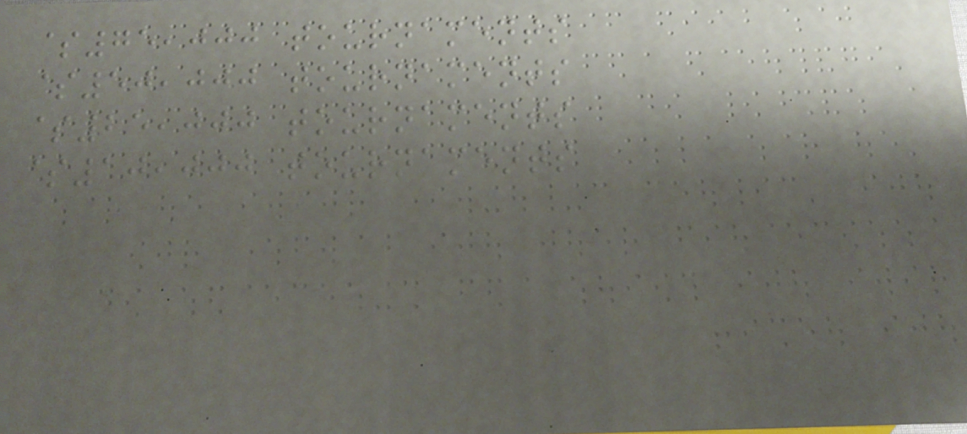$75,000 tournaments
$50,000 tournaments
$25,000 tournaments
$10,000 tournaments
